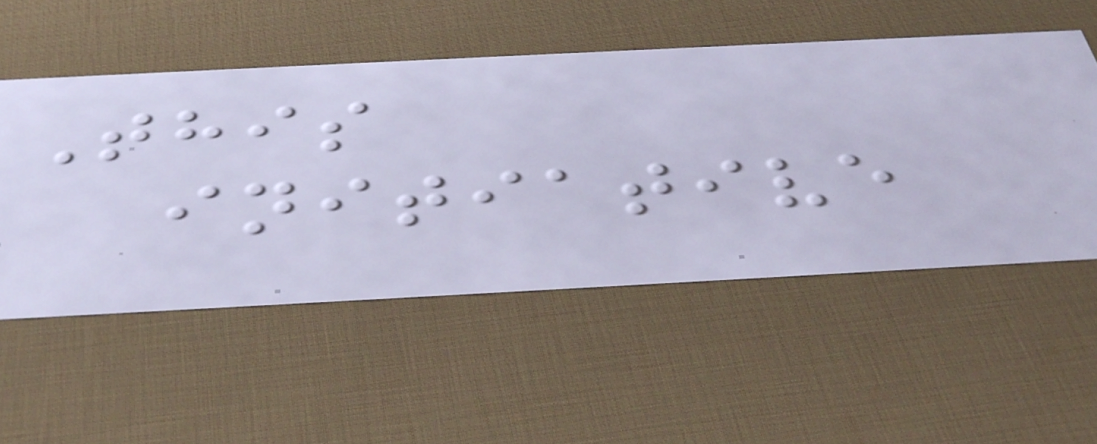This
initiative
